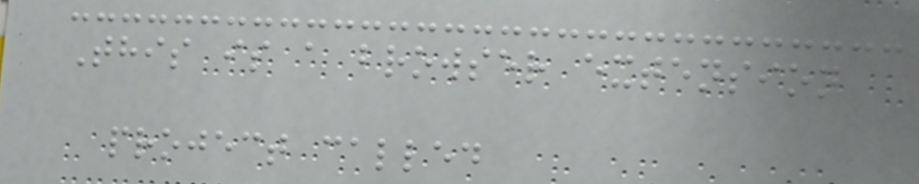This is a browser extension
project called
